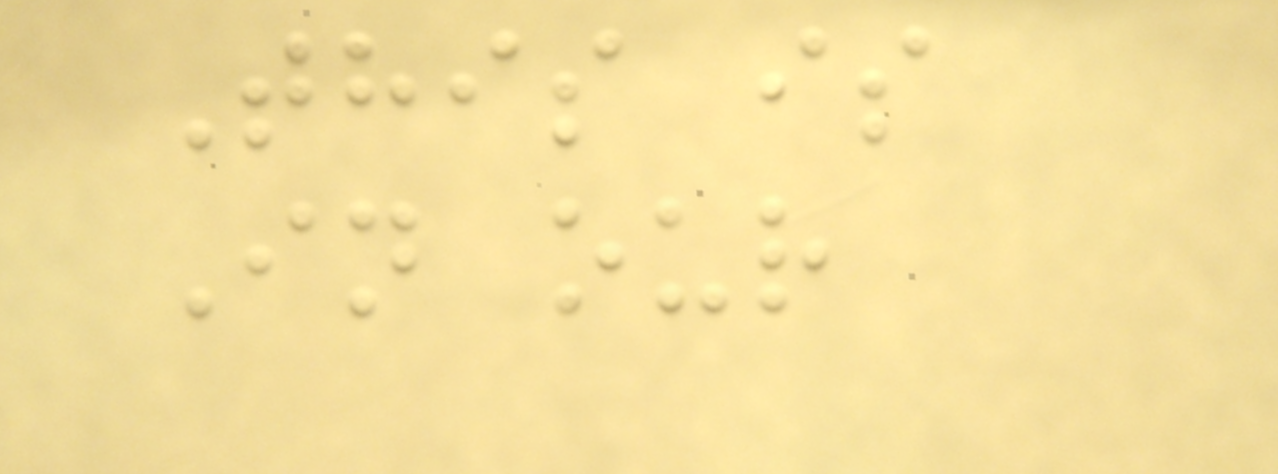This is
In our
